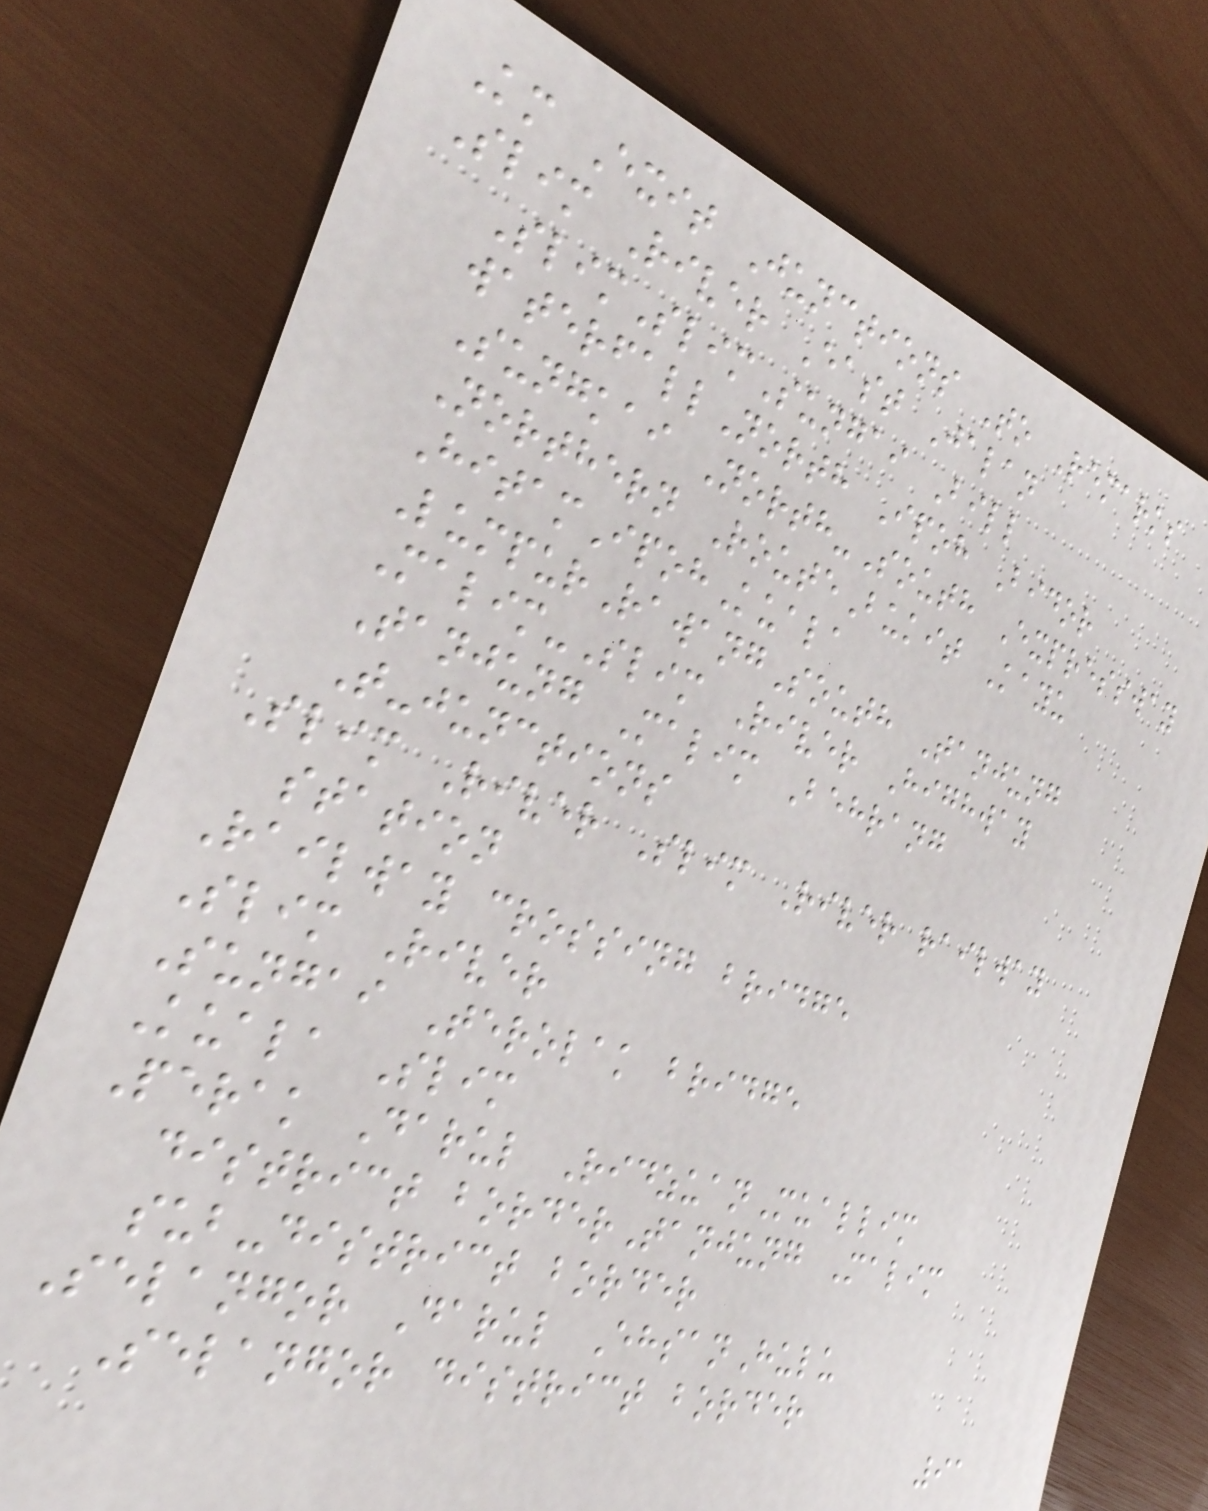Km Exit Junctions To Remarks
Slim River East Jalan
SlimSlimSungai Bill
waterfallNorth Ipoh Bidor
Sungkai North-South Expressway
Northern RouteBukit Kayu
HitamIpohKuala
LumpurRawangSouth Tanjung
Malim-Slim River Highway
Tanjung Malim Behrang
T-junctions
Slim River Slim River railway
station
Railway crossing bridge
Slim River
Sungai Terolak bridge
Kuala Slim
Perak Darul RidzuanMuallim
district borderTanjung Malim
sub-district border
Selangor Darul EhsanHulu
Selangor district border
91
